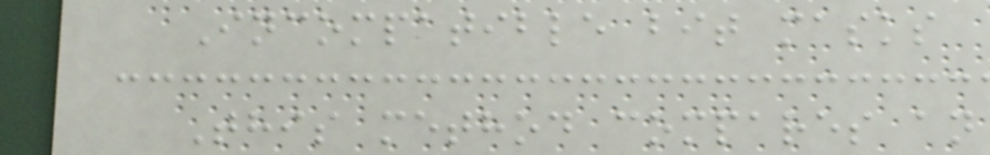Incompatible bit masks
This method compares an
